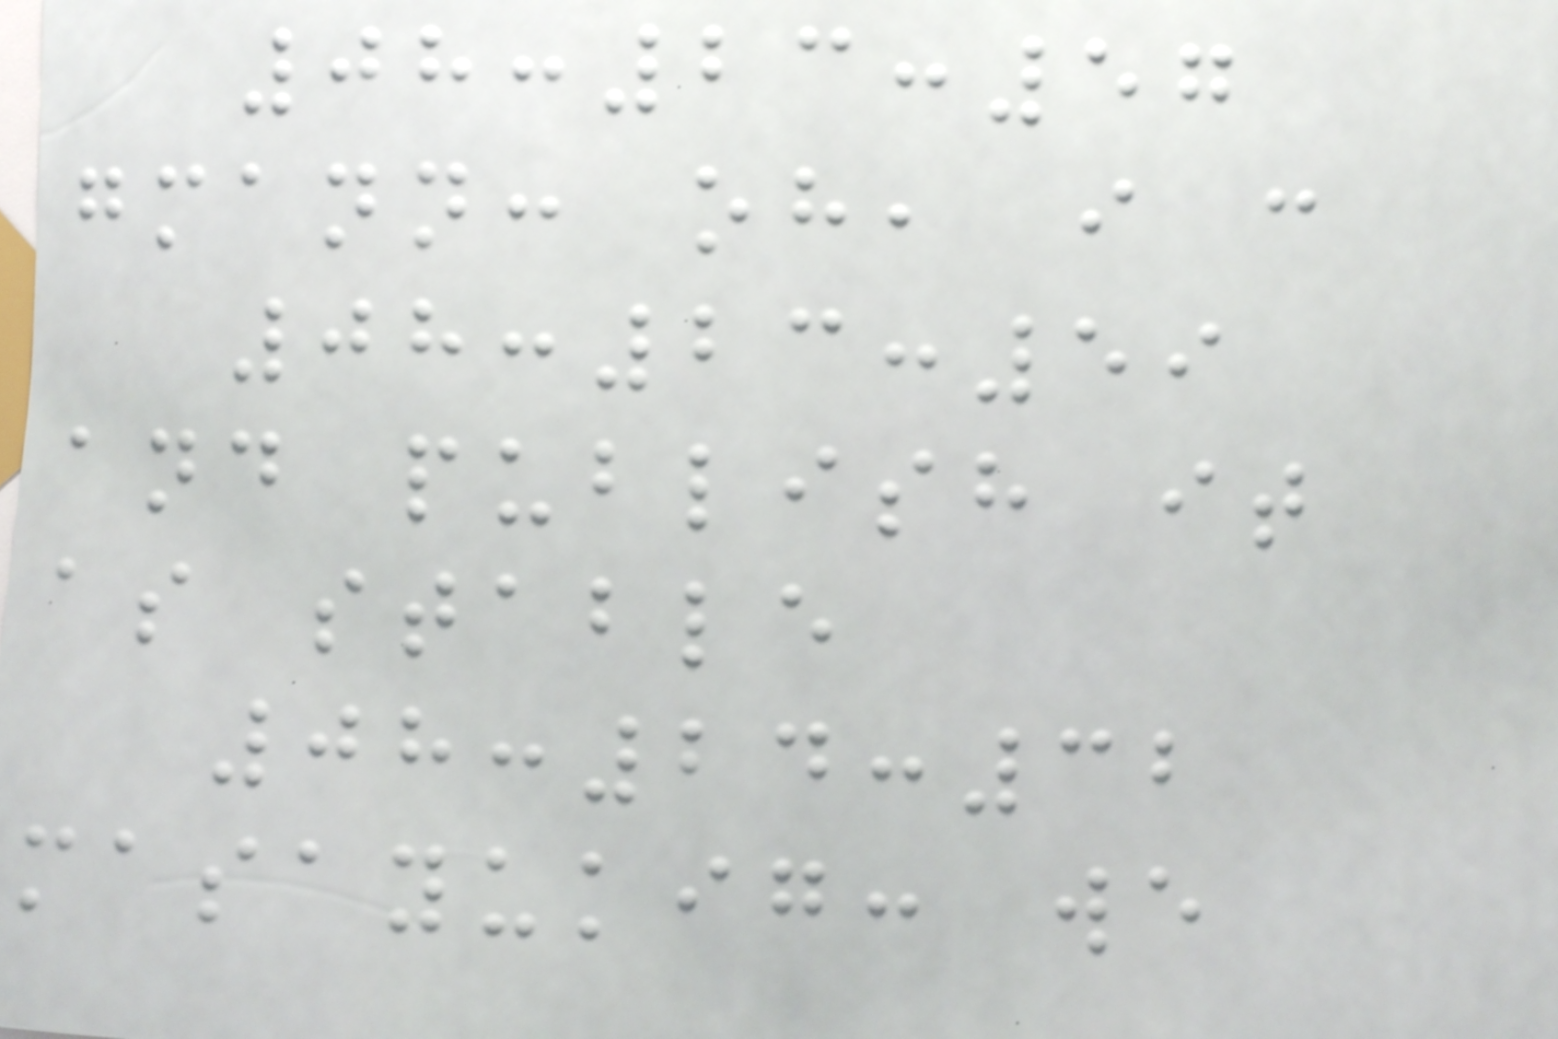08:23:57
gmann: oh, i c
08:23:59
and publish it
as stable
08:24:32
masayukig: we
